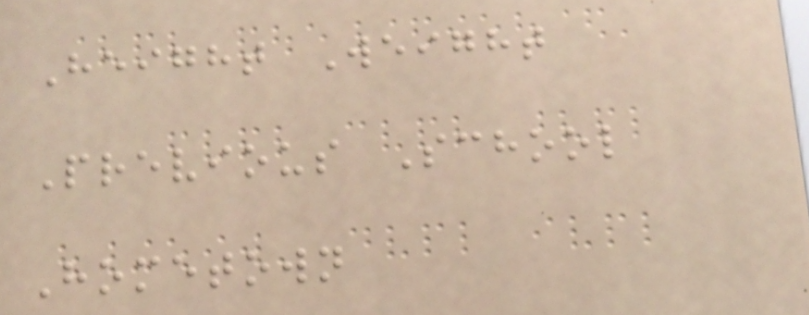Height Weight
Previous School
Hometown
